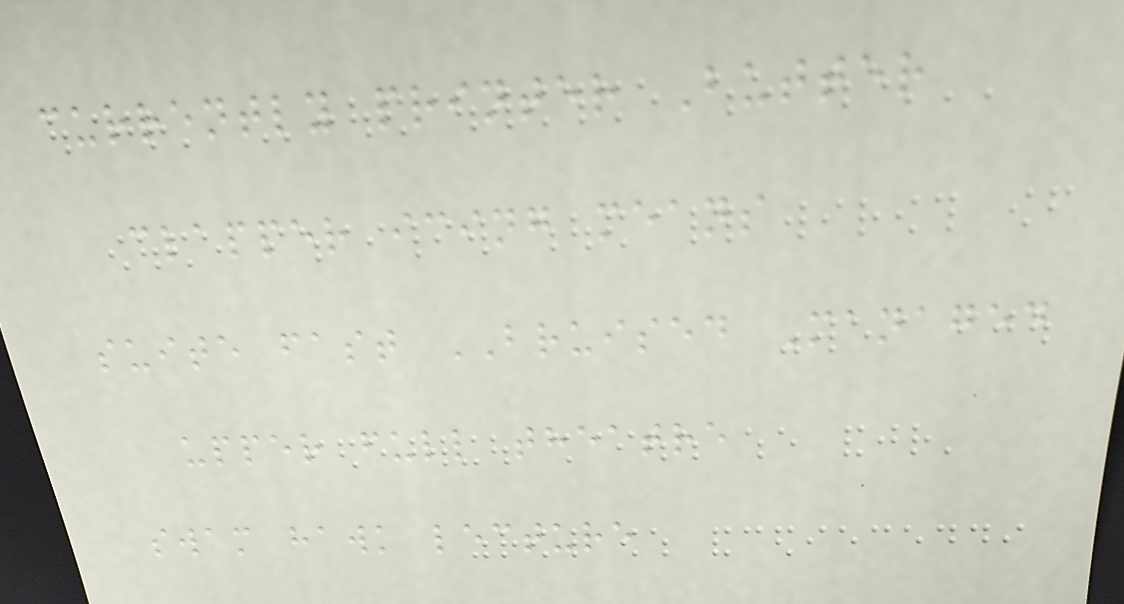currently printer Butter
clapper icing means
suite fast BRUISED Managed
upper full theatre
swam hawk lecture
